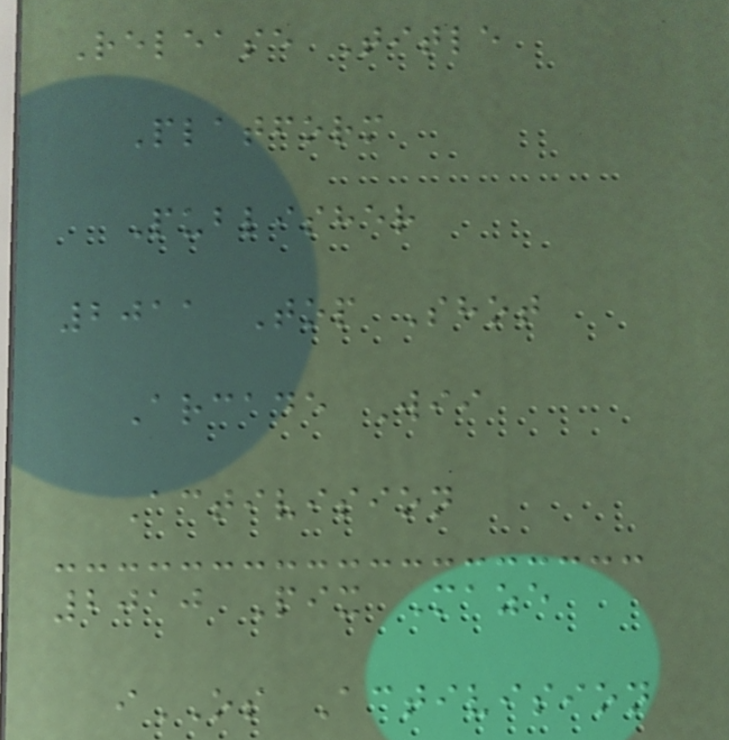Release Title
Platform
Publisher
2011 Top Shot
Arcade Wii
Activision
2010 Pix Maze
iOS Activision
